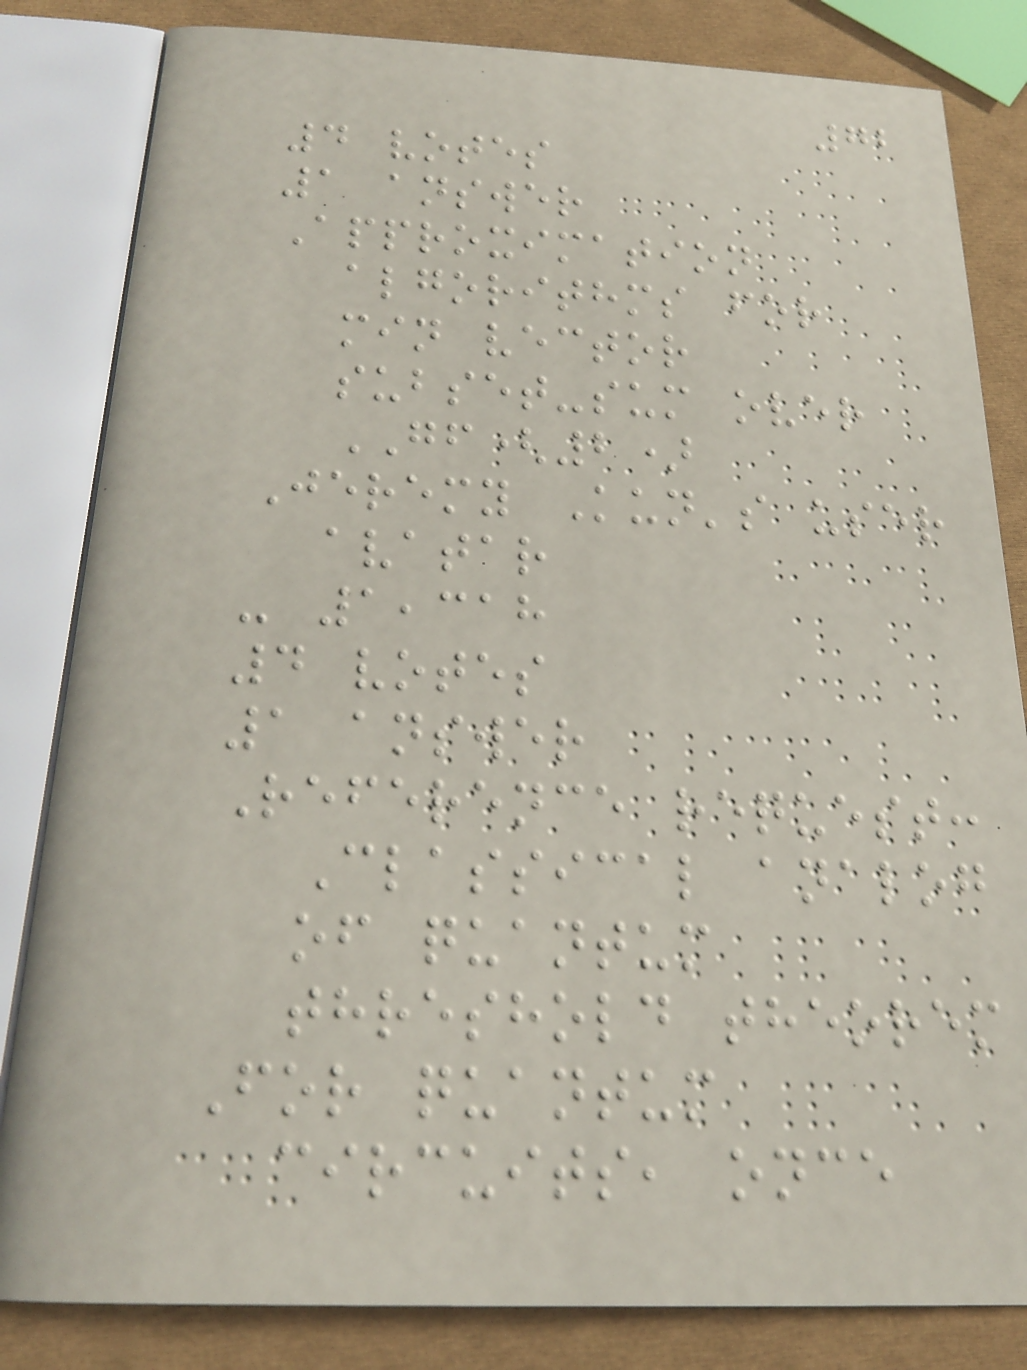72
4 votes
1 answer
Approximation
algorithms for
min vector
subset-sum over
GF(2)
Jeremy Kun's user
avatar
- 1,318
4 votes
1 answer
Reference request:
Classical analog
of quantum
threshold theorem
For quantum
circuits, once
